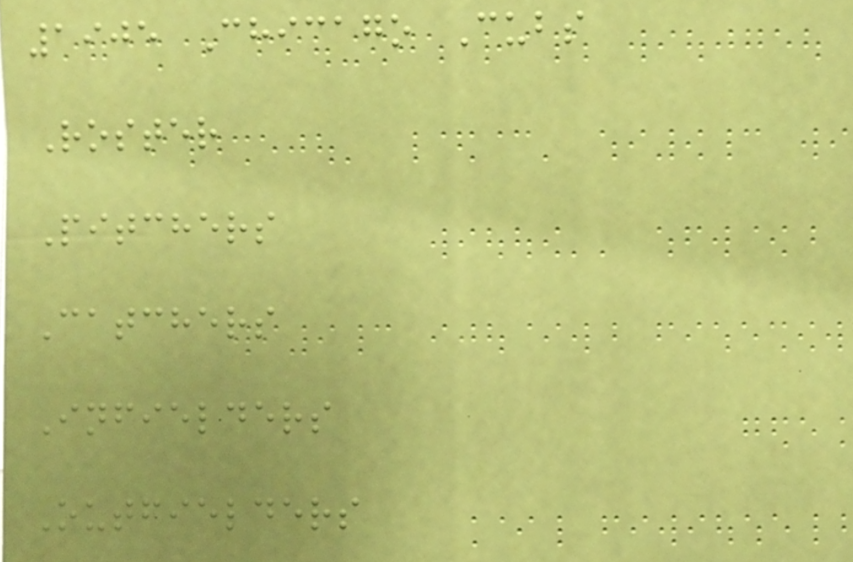1905 Chicago Cubs
Roster
Pitchers
Catchers
Infielders
Outfielders
